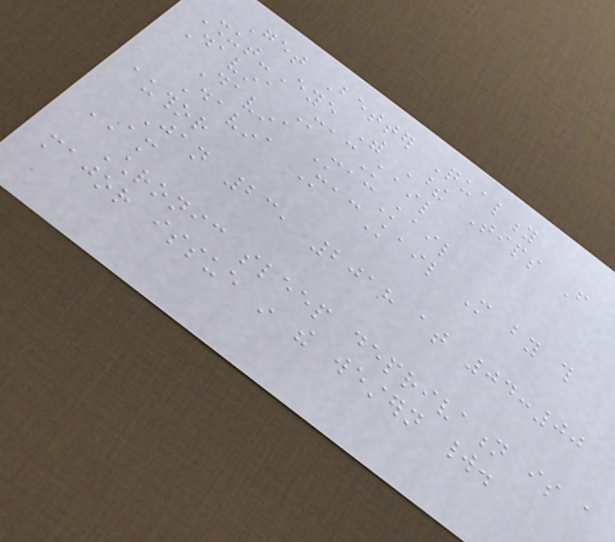Get Better Quality
Shut-Eye With These Tips From
Davina MacKail
Davina MacKail
Davina MacKail More by this
author
Jan 23, 2018 at 04:00
AM
Chronic sleep deprivation is a
major issue in the western world.
